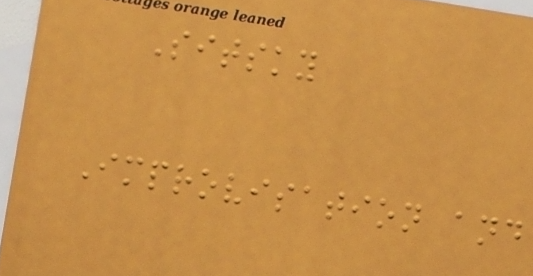Sitsky
Improvisation and
